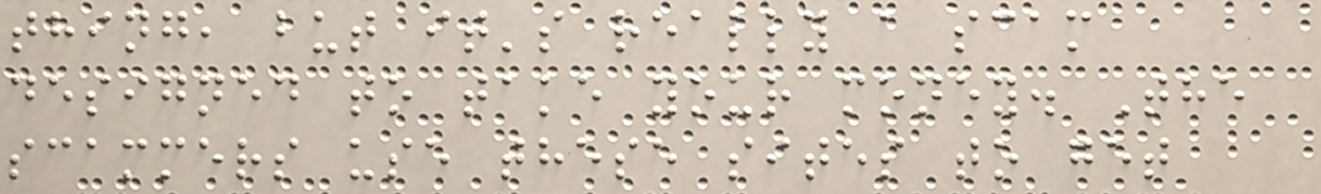thing, but it's really a scam
designed to take your money. The
scammers use these sites to get
